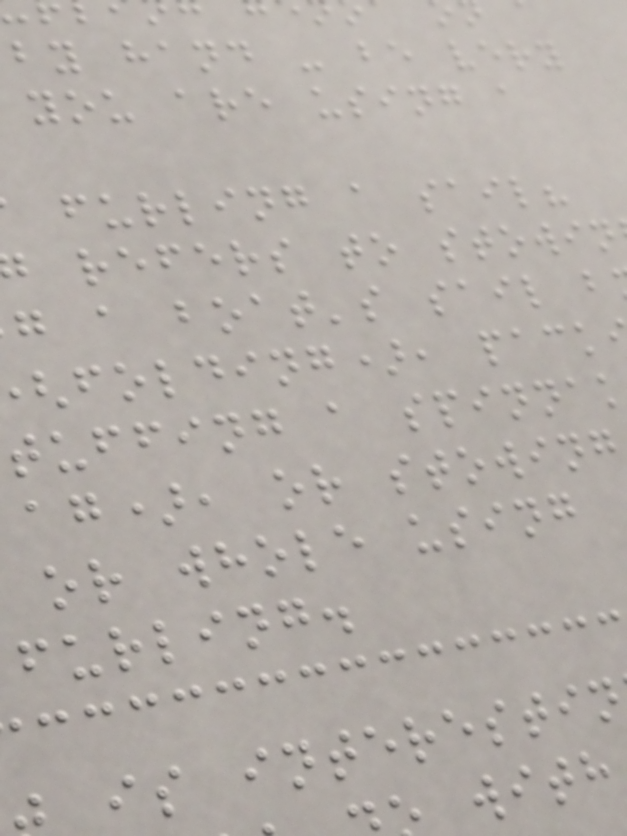by hand - be very
you are using a
furling a sail?
refers to stowin
g a boat's sail b
folding), pack
tuffing a spinna
ag), or stowing
or whole using
furling.
